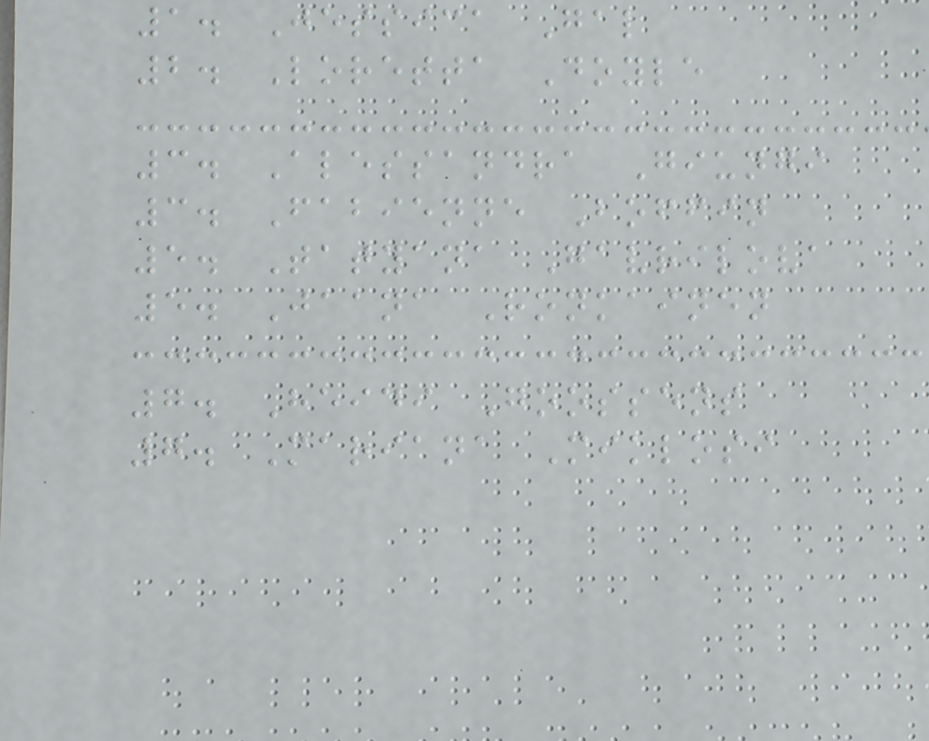1. Jessica Gal
2. Loretta Doyle
3. Alessandra Giungi
3. Fabienne Boffin
5. Tatyana Gavrilova
5. Jaana Ronkainen
7. Heidi Goossens
7. Mariana Miklosi
